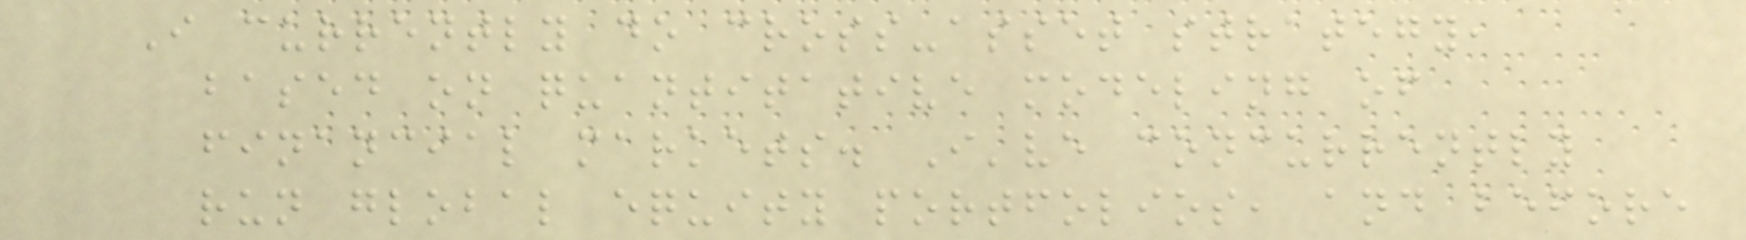I currently do cross-asset strategy,
based on quantitative modeling of
financial markets. I've concurrently
run global equity portfolios, and before
